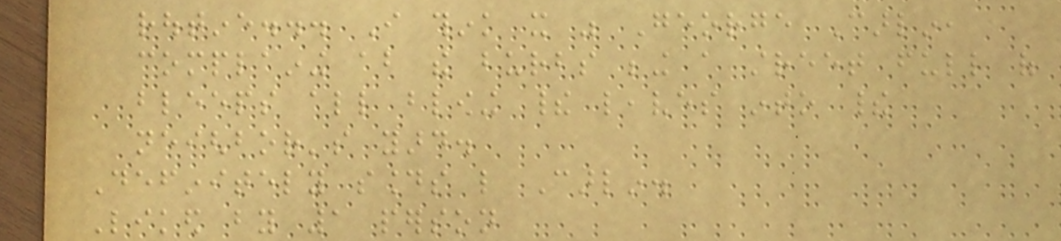routine... I think it was George Carlin,
complaining about the burbs being a street full of
bleeps all blowing their leaves into their
neighbor's yard.
Definitely sounds like Carlin.
Liked by 1 person
